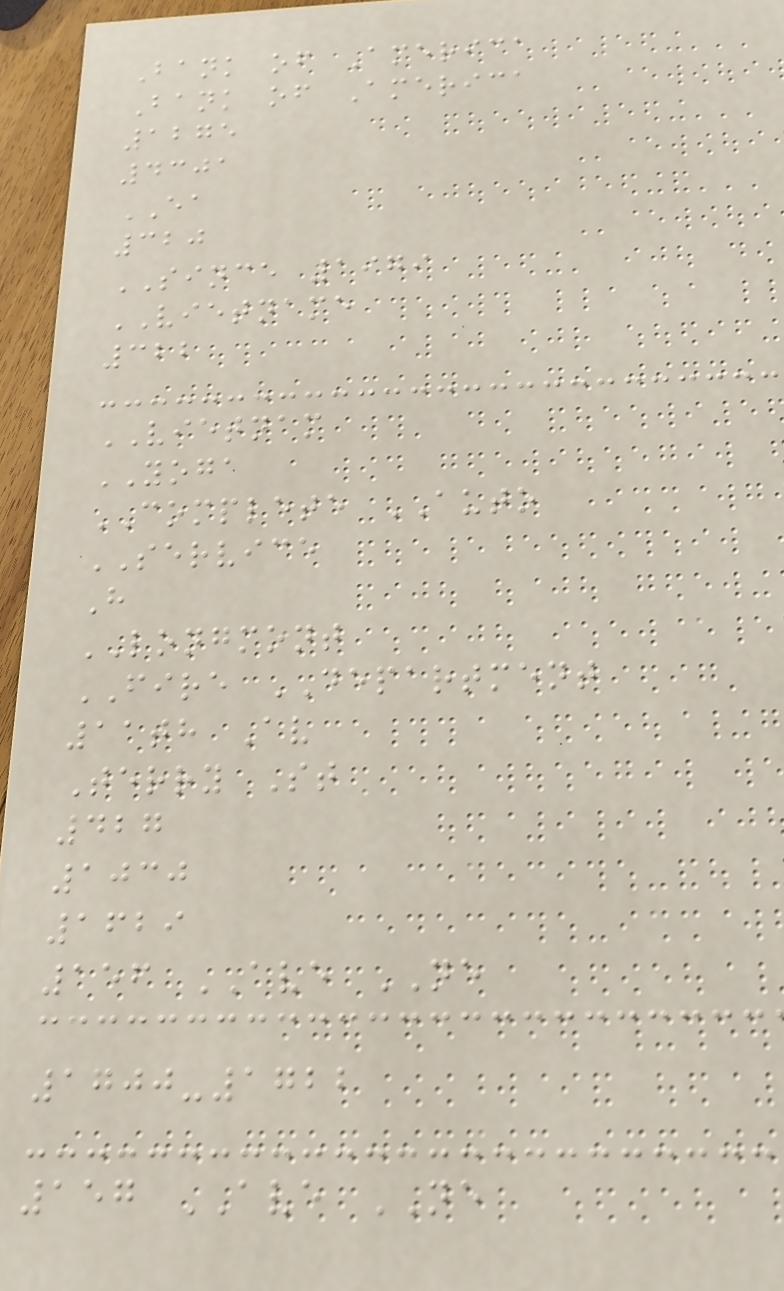Bank of America
Bank of America
1275
4301
EA
320
SINCE 1979
VIETNAME
322
VIETNAM
YOGA
COMPLETE AUTO
SERVICE
H
LONGMONT
FIRE DEPARTMENT
11th Av
Terry St
427
1030
1629
156 AVE NE
1700-1722
157 AVE NE
